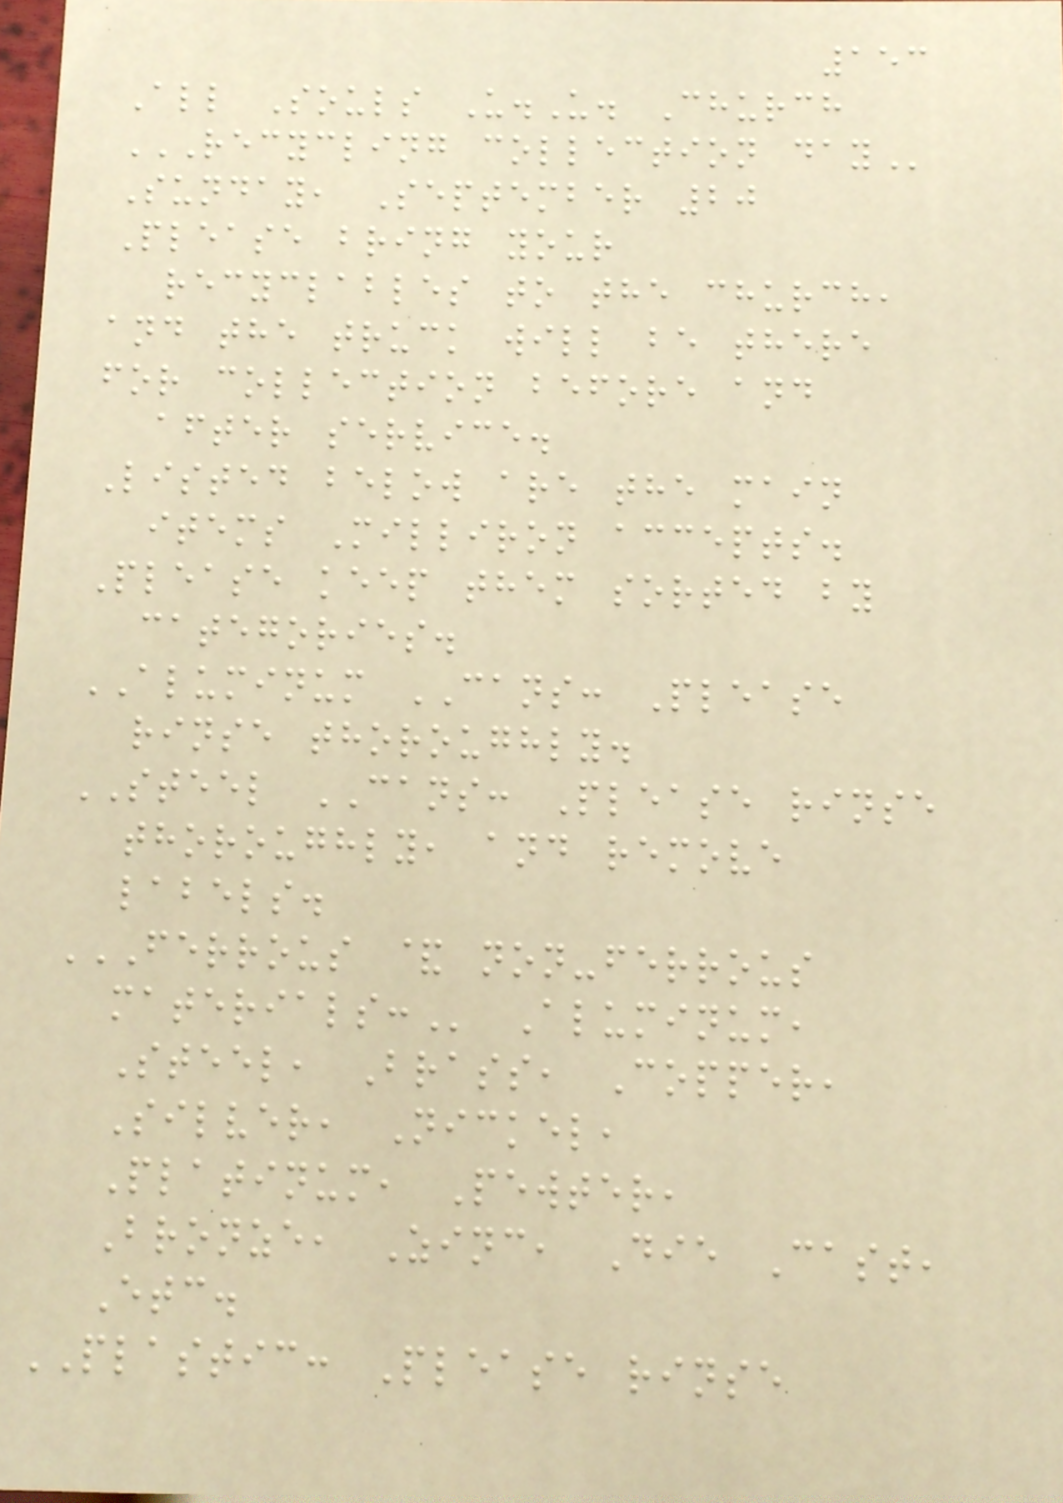153
All Souls U.U. Church
RECYCLING COLLECTION DAY
Sunday, September 20
Please bring your
recyclables to the church,
and the truck will be there
for collection before and
after service.
Listed below are the main
items Milliron accepts.
Please keep them sorted by
categories.
ALUMINUM CANS: Please
rinse thoroughly.
STEEL CANS: Please rinse
thoroughly, and remove
labels.
FERROUS & NON-FERROUS
MATERIALS: Aluminum,
Steel, Brass, Copper,
Silver, Nickel,
Platinum, Pewter,
Bronze, Zinc, Die Cast,
Etc.
PLASTIC: Please rinse
